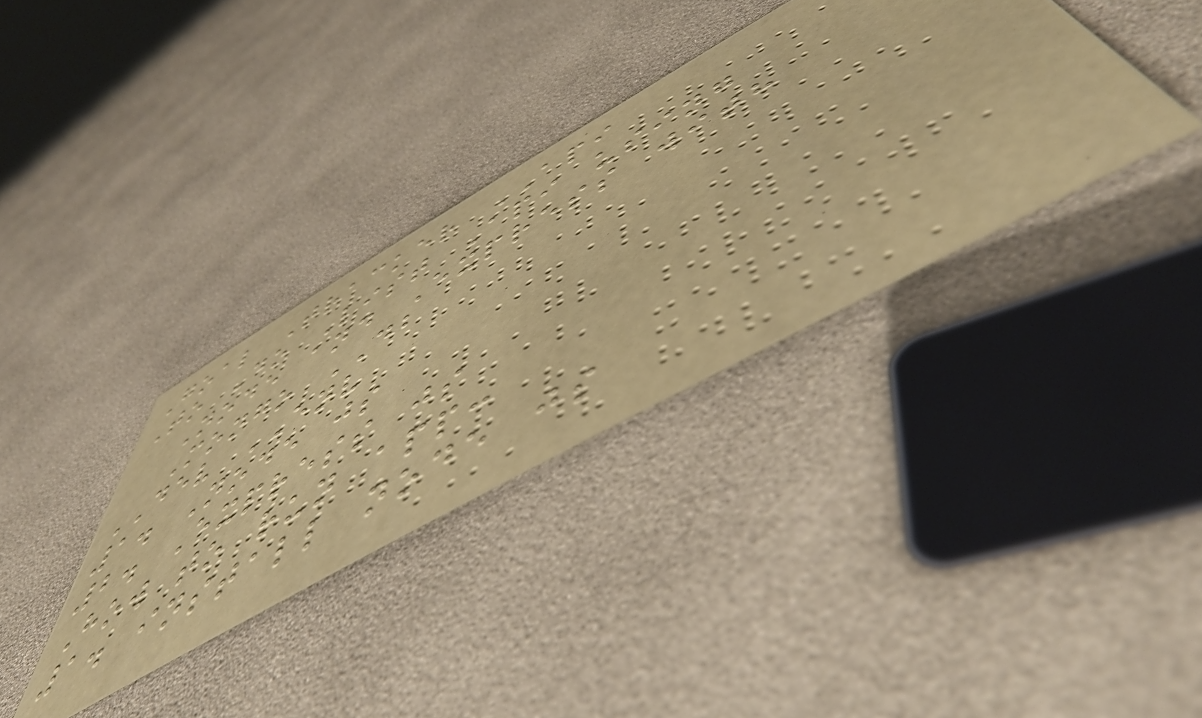Goal Tracker API
To Do List Api using
Node and Express with
Mongo DB
DEV ENV
1. Node js
2. Express js
How to run app:
1. install node js
